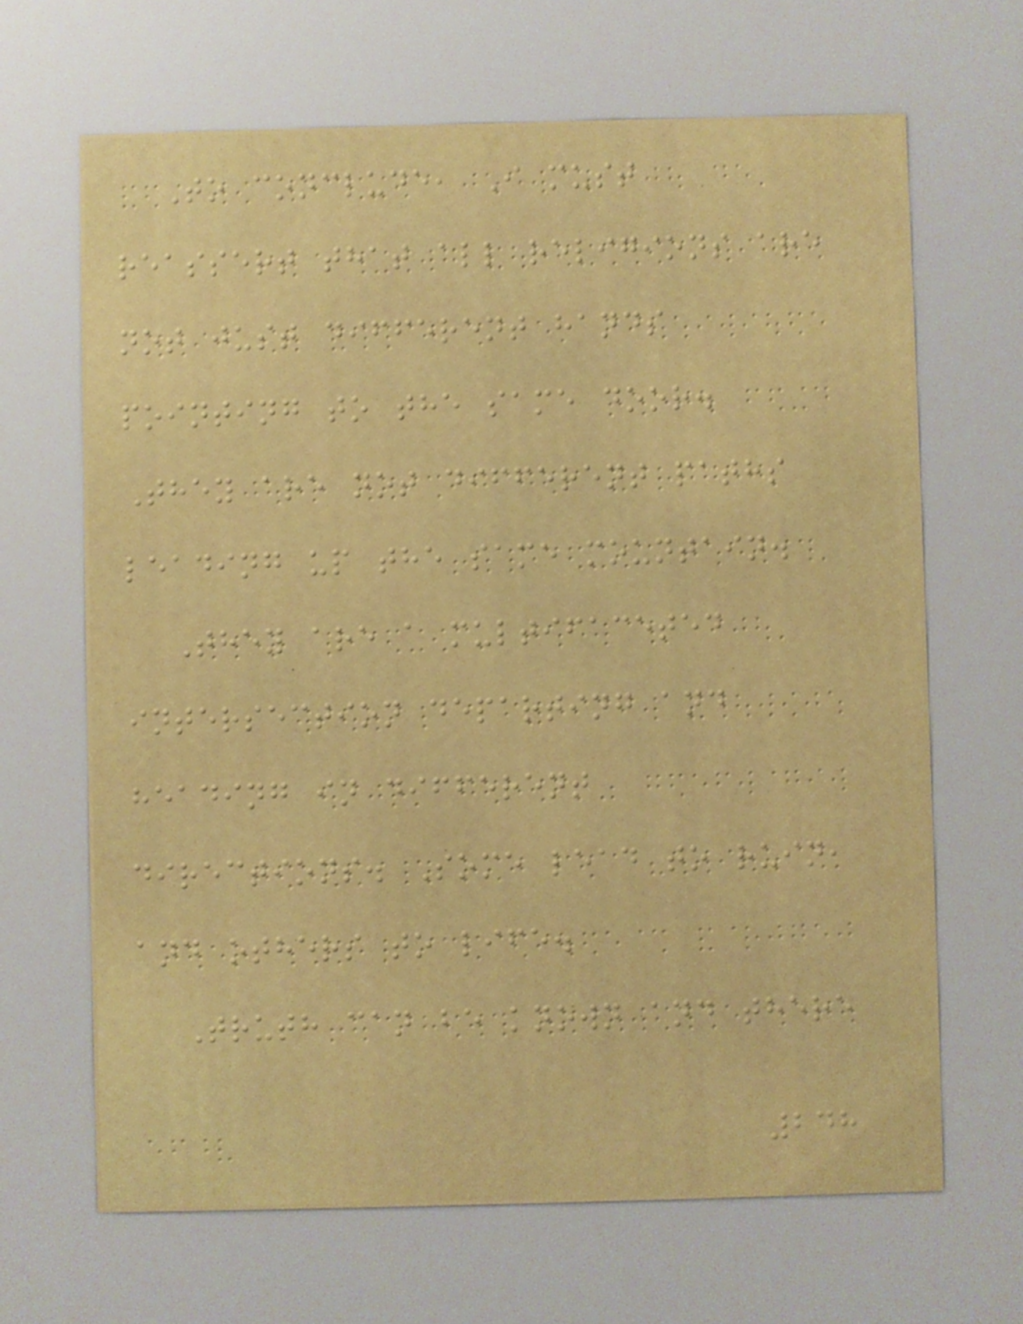To conclude, I must
reassert that all religions are
not just different hands
pointing to the same door.
They are not different paths
leading up the same mountain.
They are a multifaceted
intersection departing and
heading in different
directions. Some lead to ruin,
and others to life.
Truth can be known and there
248
